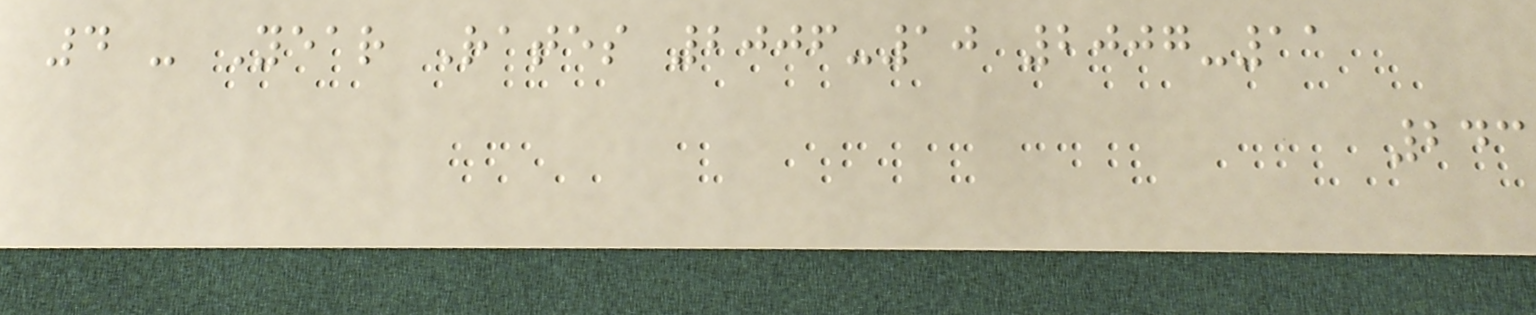4 - Year Rates 2006-10 2007-11
243
